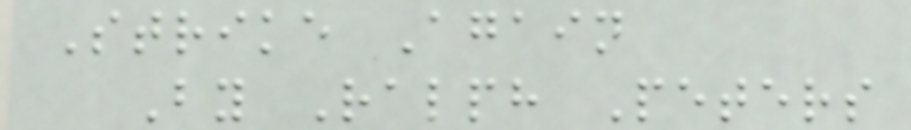Strike Again
By Ralph Peters
